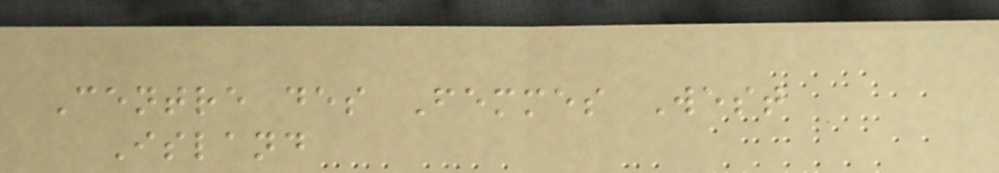Centre des Femmes West
Island
